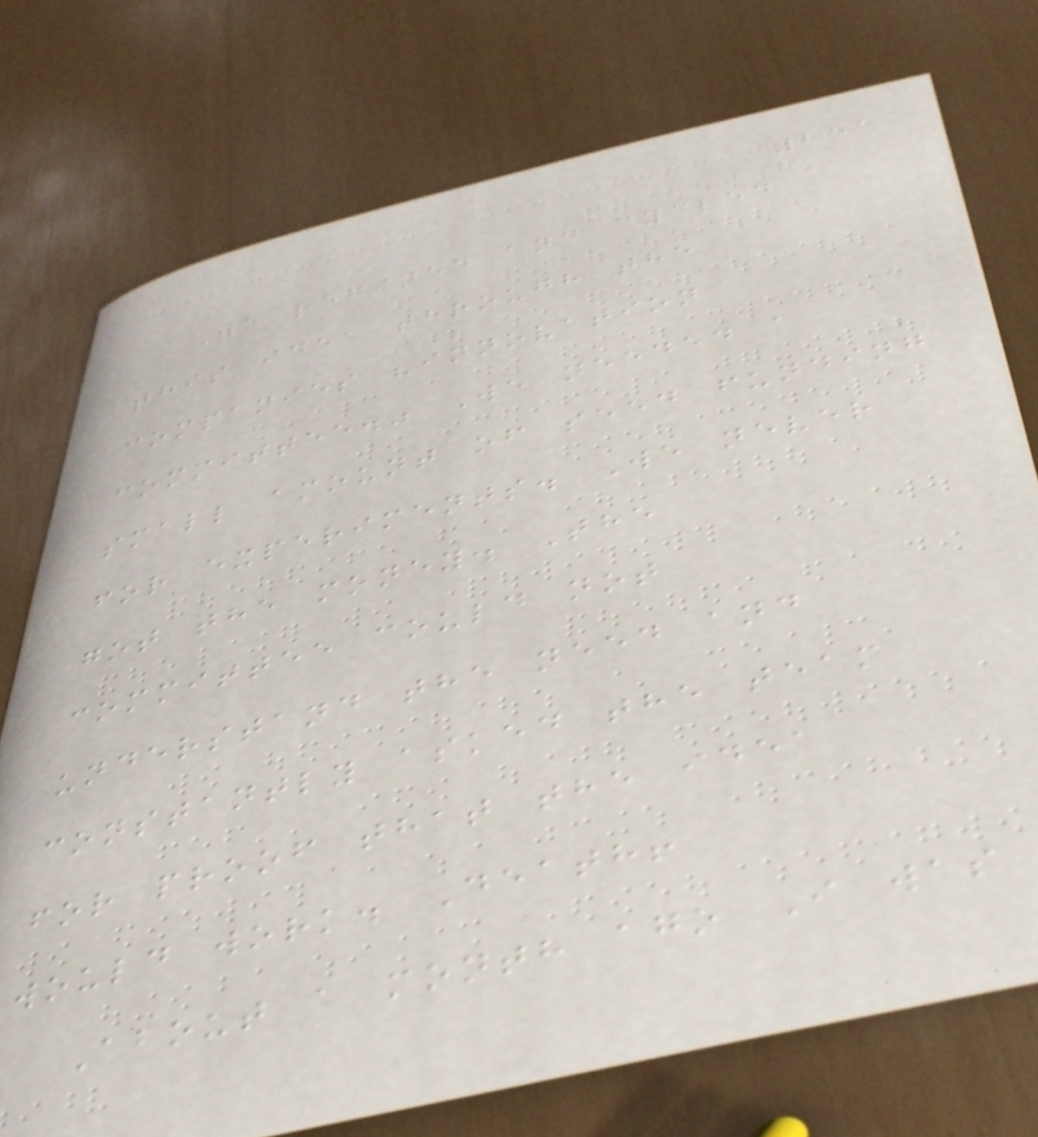251
We refined and cycled
this idea through the
companies "innovation
committee." We needed a
small amount of seed funding
for experiments. We never
got the money. The
committee could not
understand the need and
constantly asked the team
for proof that the idea
would work. Death!
About a month ago I was
